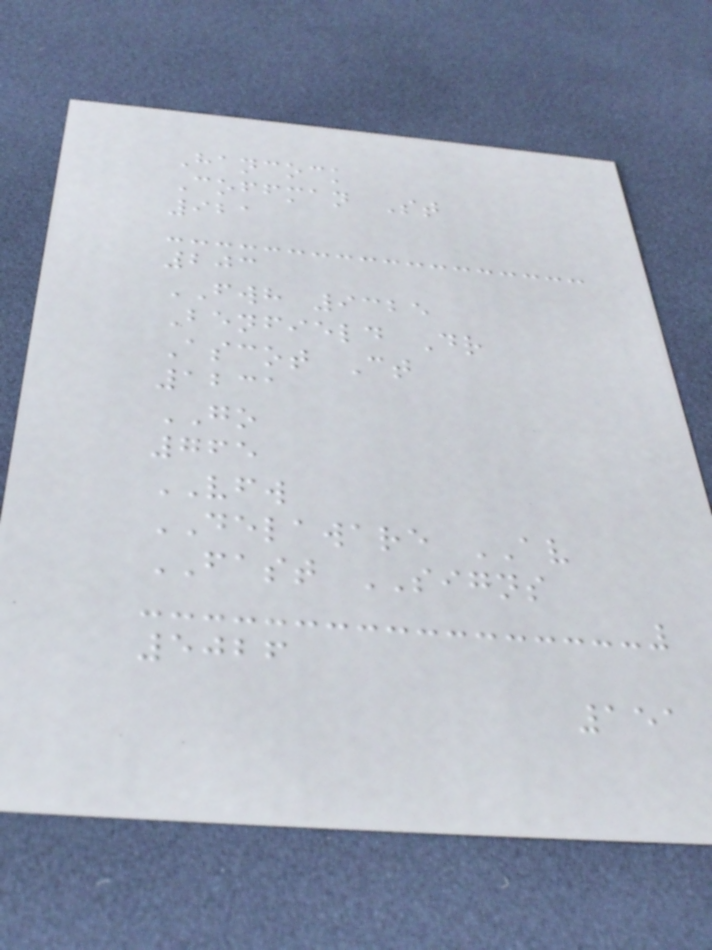Hancock
Coffman St
921
203
FWH 9325
Benfield Dr
Ascot Ct
1231
GO
765
VFW
DELAWARE AV
FAST SIGNS
5026
151
